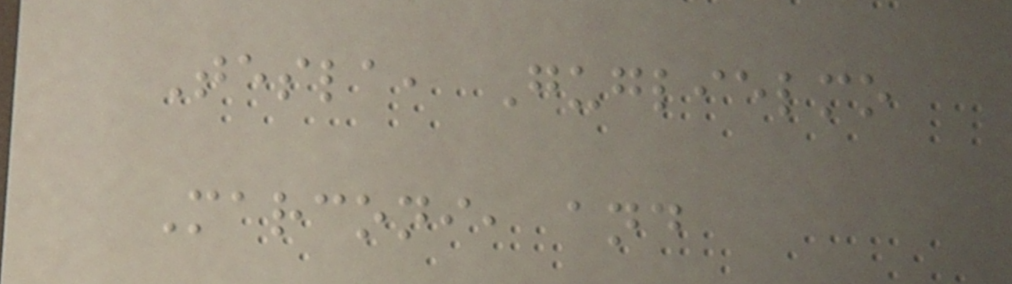Tesla, Guglielmo
Marconi, and
